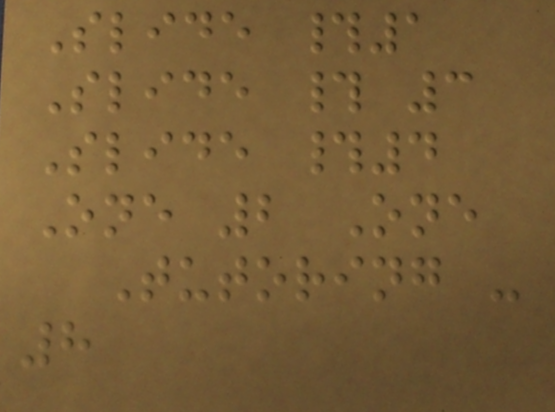Slide #1
Slide # 3
Slide #4
One 2 One
Tutoring -
8
